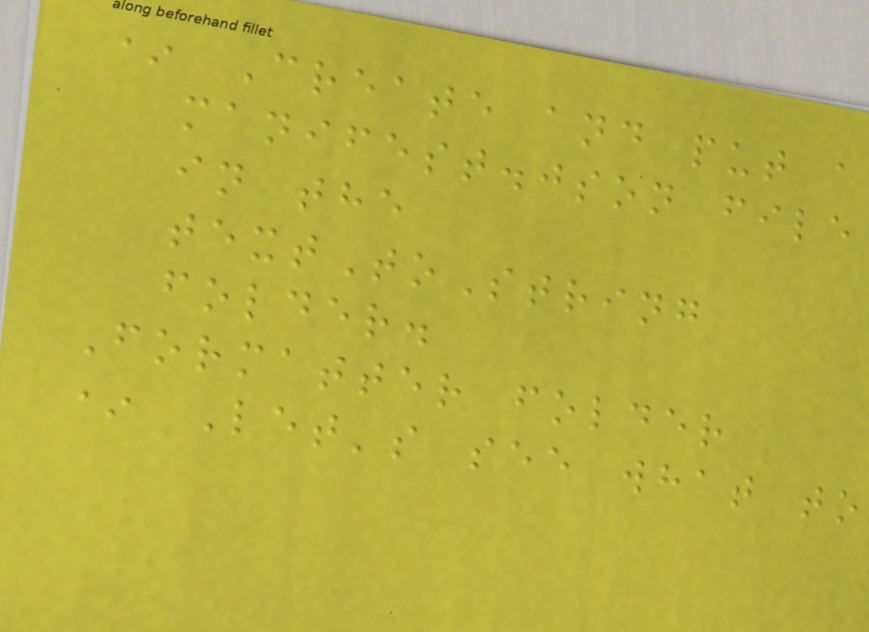* Create and put a
manifest.json file
in the
textToString
folder.
Formatter folder
* Let's see what to
